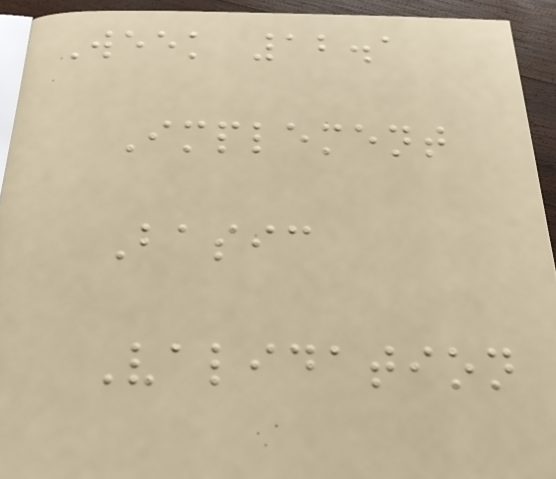Week 12.1
Implement
Basic
Validation
